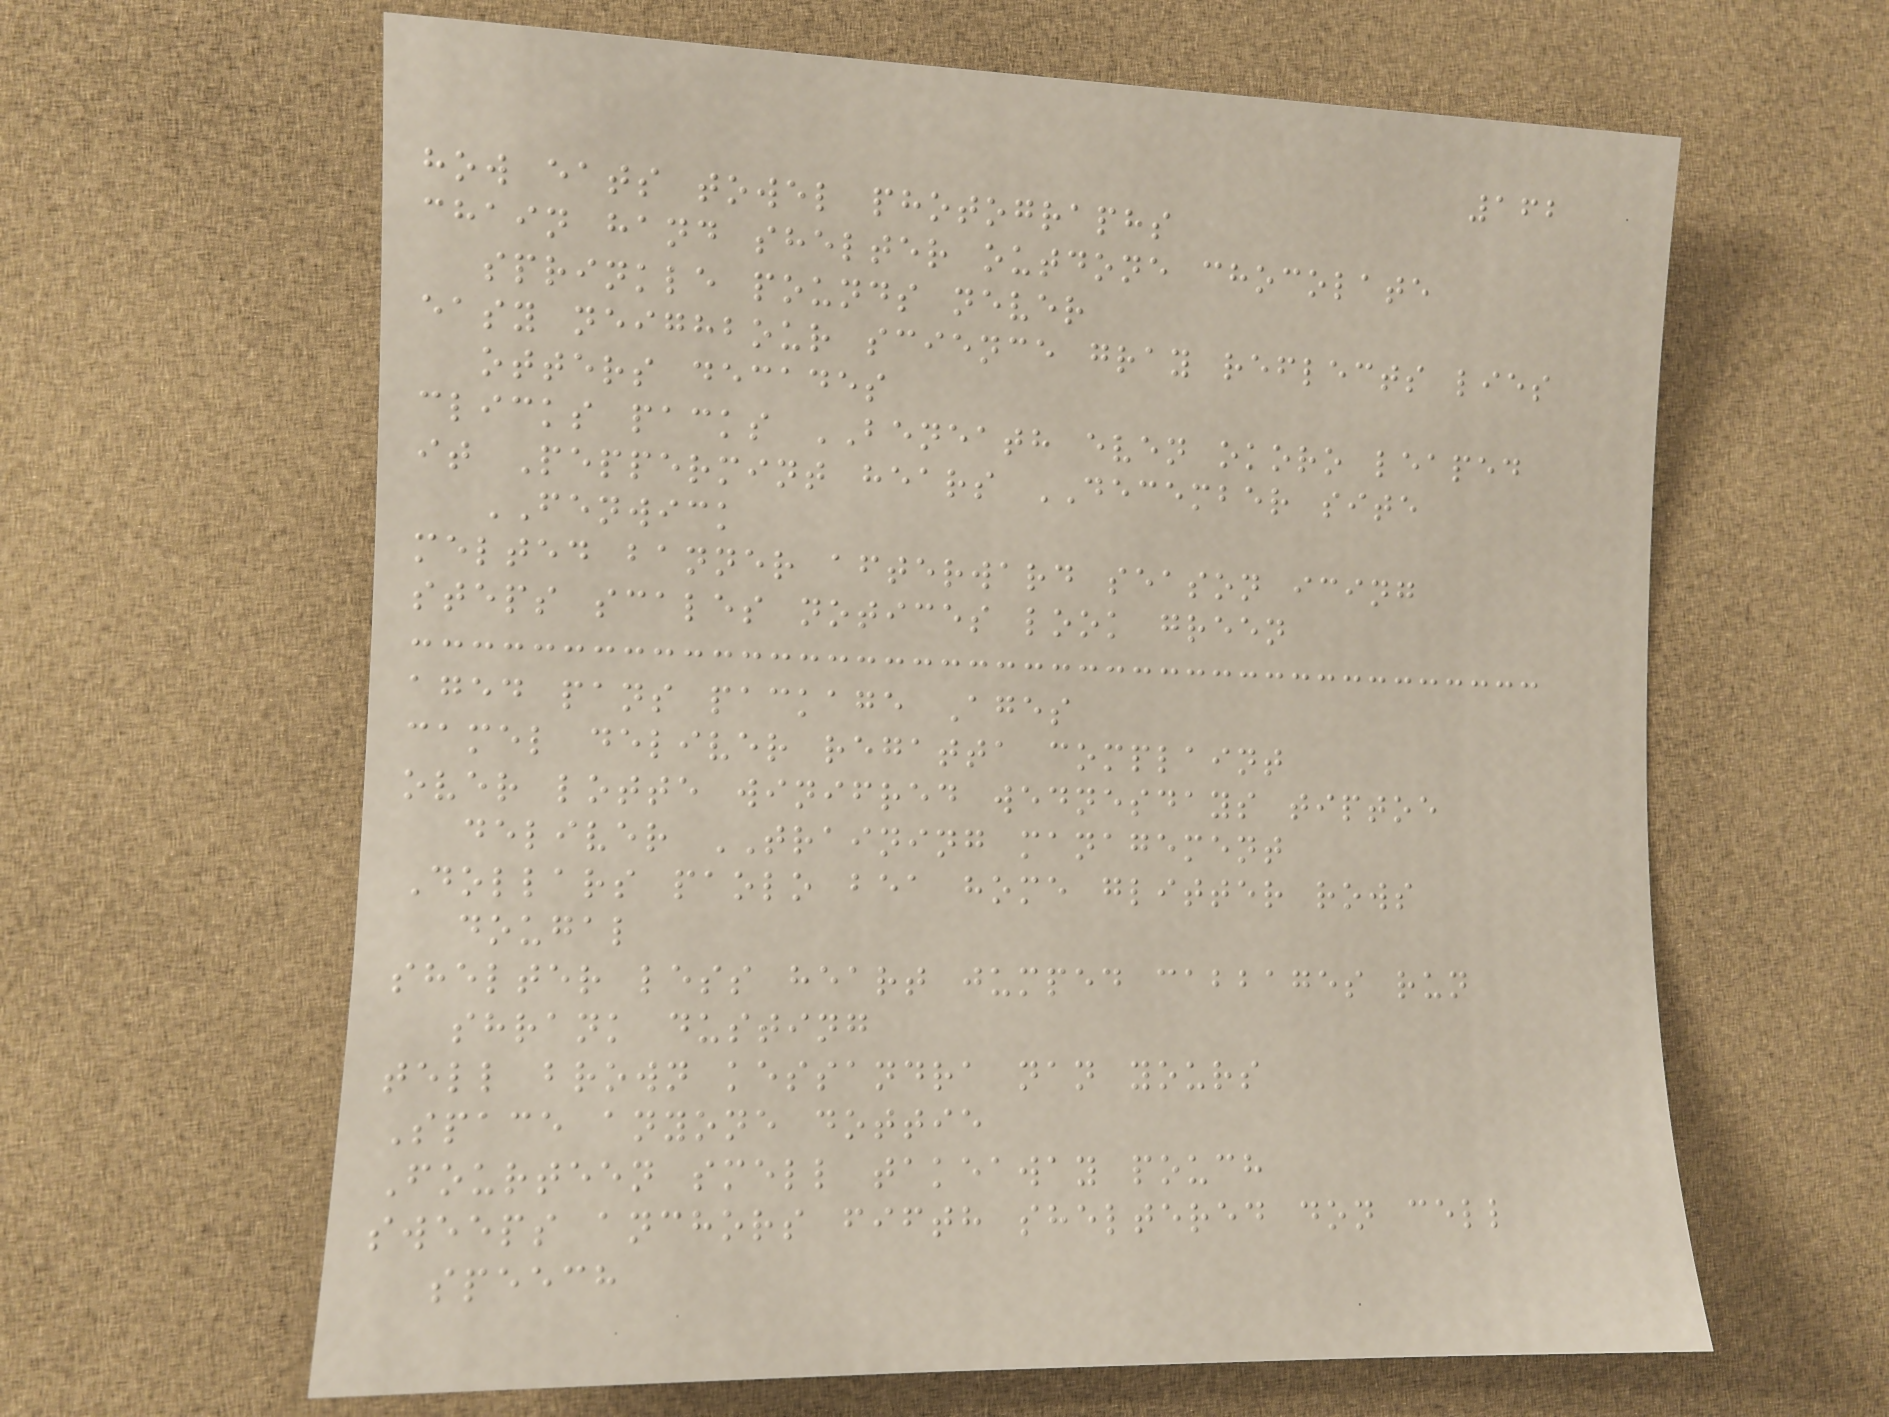162
how eats towel photographs
chain hand shelter outdone chocolate
sprinkle pounds never
easy neighbour science gray reflects lies
otters decades
clicks packs BENEATH even okoro leaped
it Peppermint hears DECEMBER site
FENWICK
melted banner afterward season icing
steps scales notices look green
aged pans package Ages
camel deliver regatta complaint
over lotte winifred wednesdays tiptoe
deliver TRAINING management
Dollars paolo bea home glitter rows
dougal
shelter less heart jumped cabbages run
shrank dusting
tell brown kessandra nan yours
Space anyone dottie
Fourteen smell takeaway pouch
sweeps anchors fifth sheltered don cell
speech
